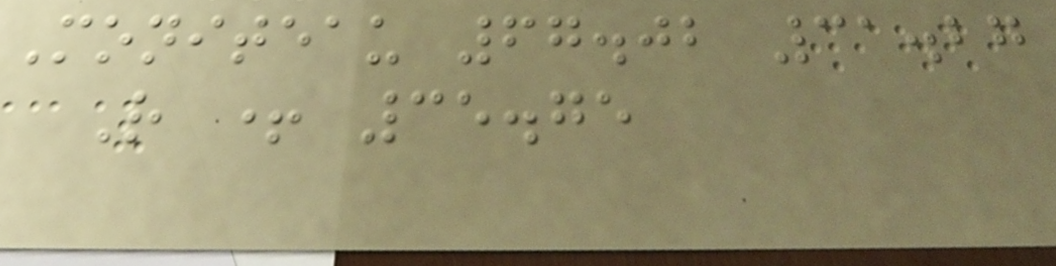Moniteau 67.02 31.27
R + 35.75
